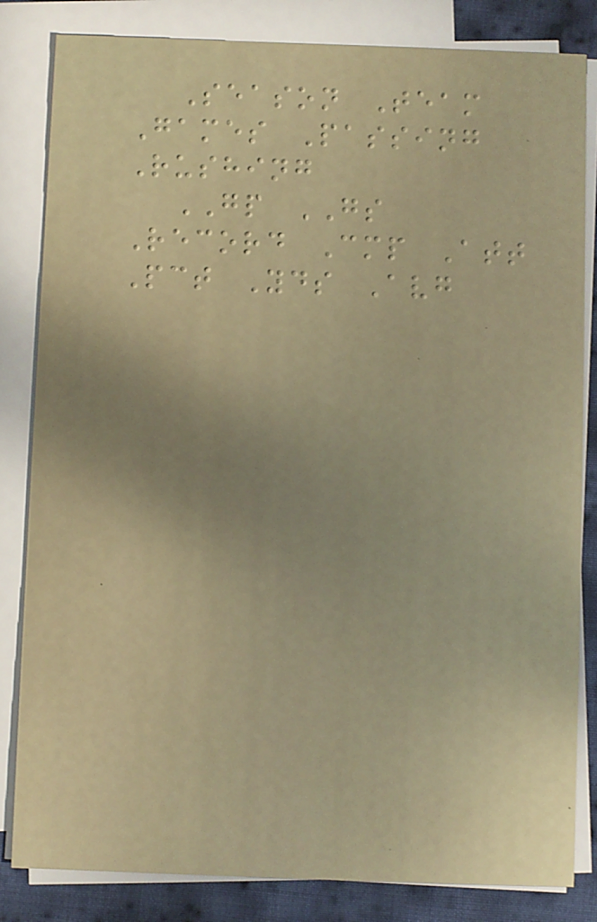Season Team
Games Passing
Rushing
GP GS
Record Cmp Att
Pct Yds Avg
